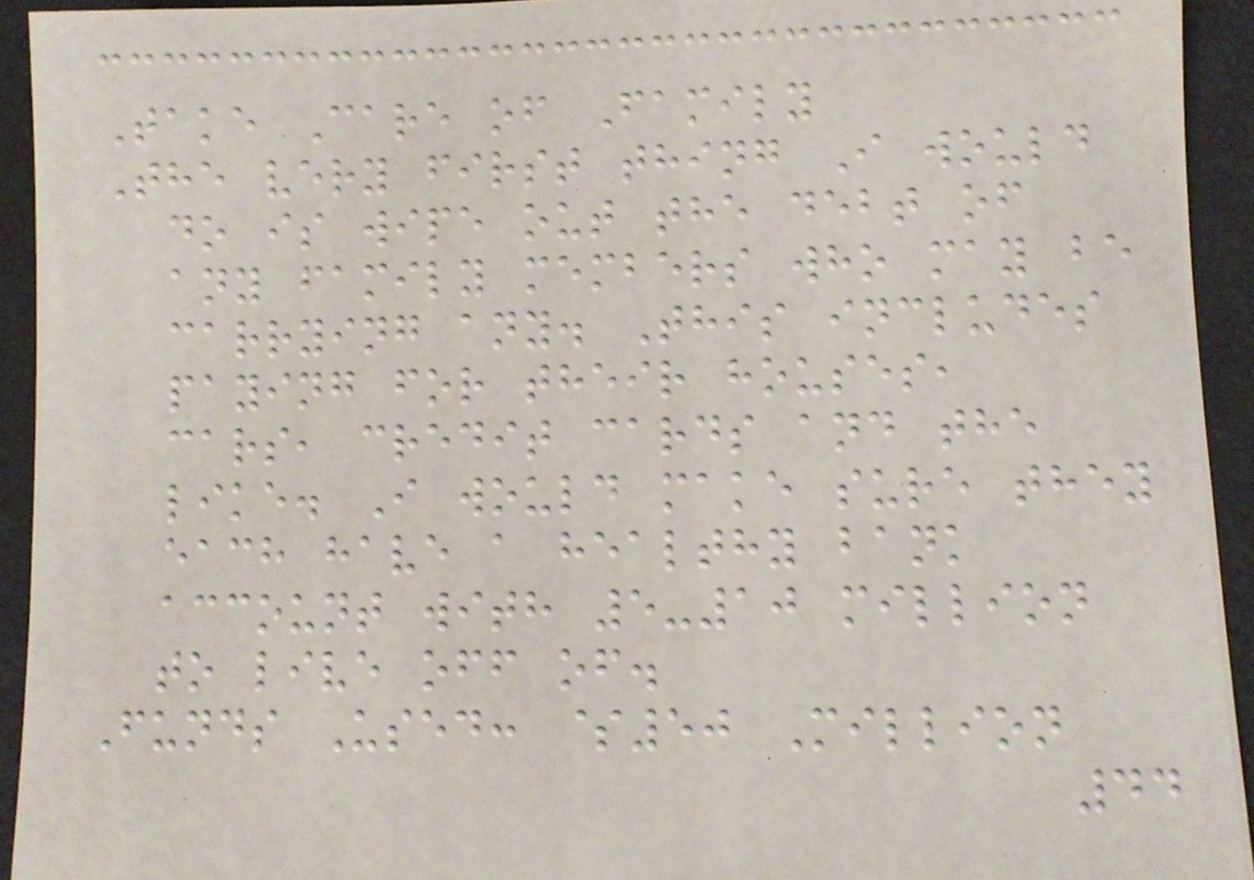Take Care of Family
The very first thing I would
do is wipe out the debt of
any family members who may be
carrying any. This includes
paying for their houses,
cars, credit cards and the
like. I would make sure they
each have a healthy bank
account with 5-10 million
to live off of.
Funds Used: $50 Million
44
